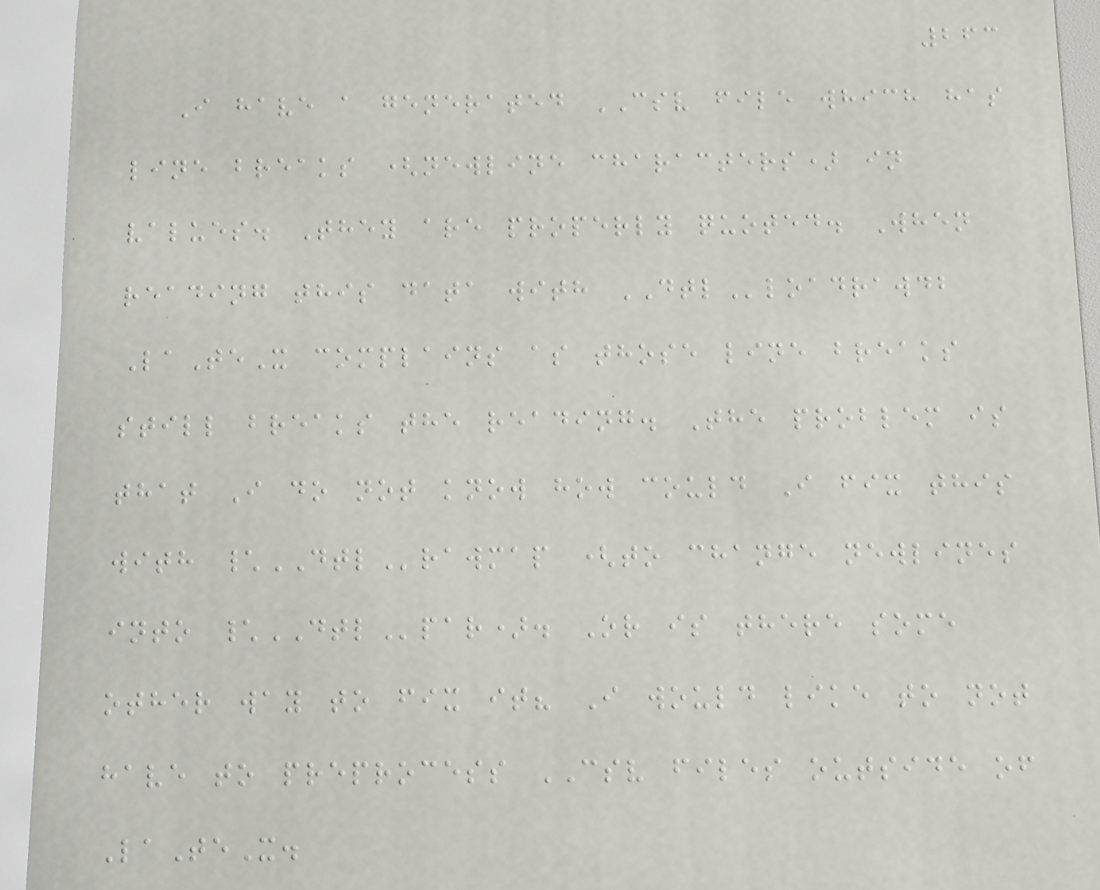263
I have a generated CSV file which has
line breaks (newline characters) in
values. They are properly quoted. When
reading this data with DTLloadrawdb
LaTeX complains as those line breaks
still breaks the reading. The problem is
that I do not know how could I fix this
with \DTLrawmap (to change newlines
into \DTLpar). Or is there some
other way to fix it? I would like to not
have to preprocess CSV files outside of
LaTeX.
